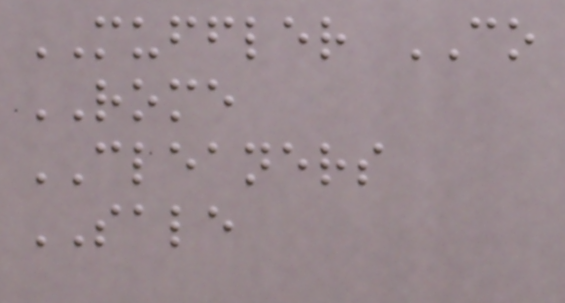MUFFLER CO
ROME
CLEANERS
SALE
